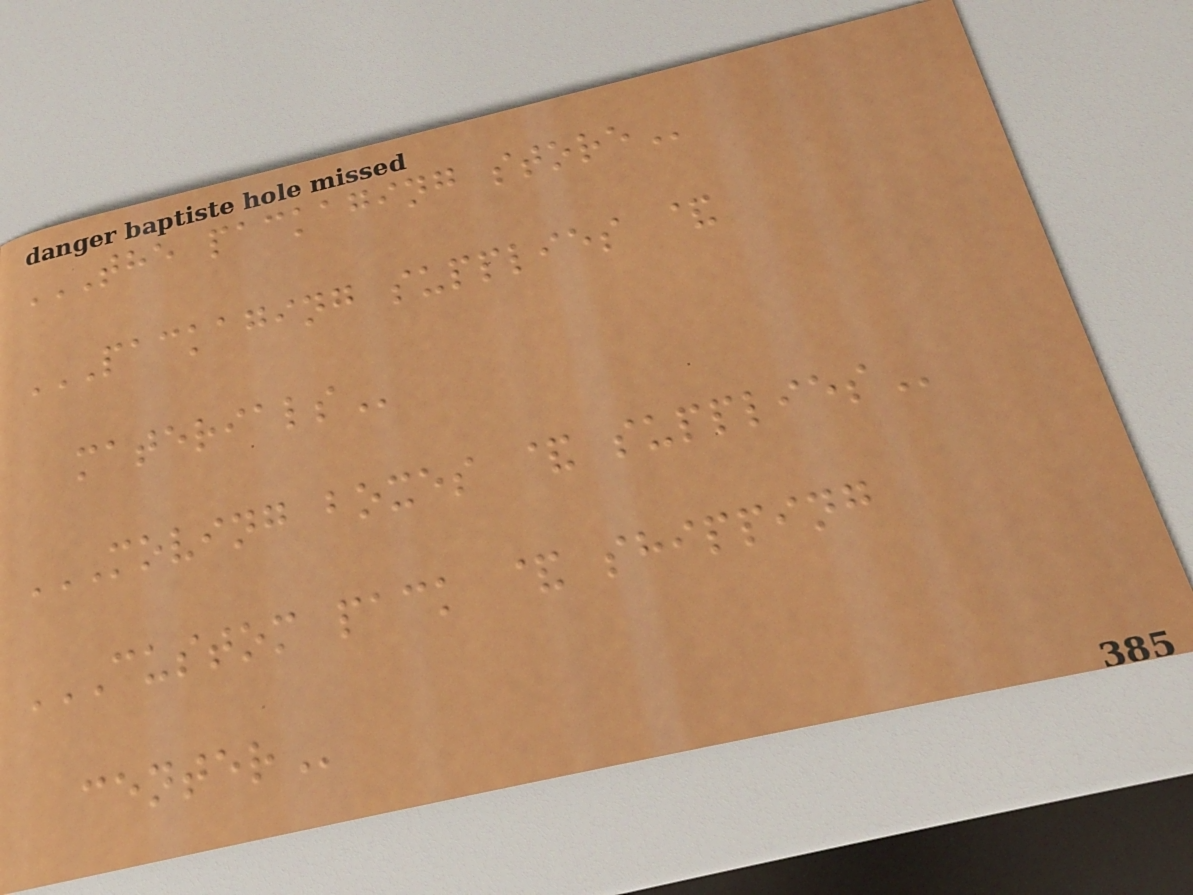THE PACKAGING STORE
PACKAGING SUPPLIES &
MATERIALS
MOVING BOXES & SUPPLIES
CUSTOM PACK & SHIPPING
CENTER
